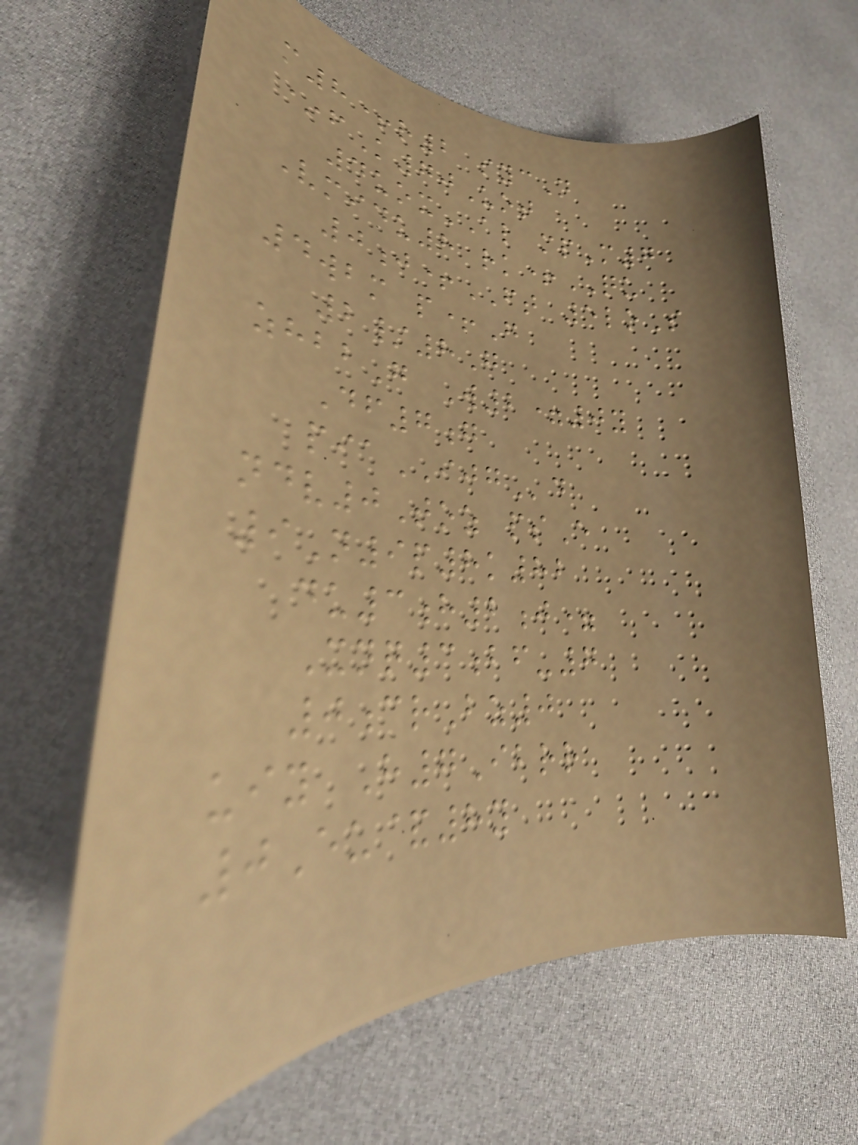m8+r2 sycN
*fK70Uot
4uoxAL mpM7
Vmidu8 rk+QU
0j+FT 5loS
4wbm p+G
2/8G
zhbbG W2=0y
Df7g
piaIJGd
ndv0Toz psE
9N9p8k82
du3h2j=
Xnq3bf-7
0crBz0
uiy H7Ibrr
0Eu&8y
